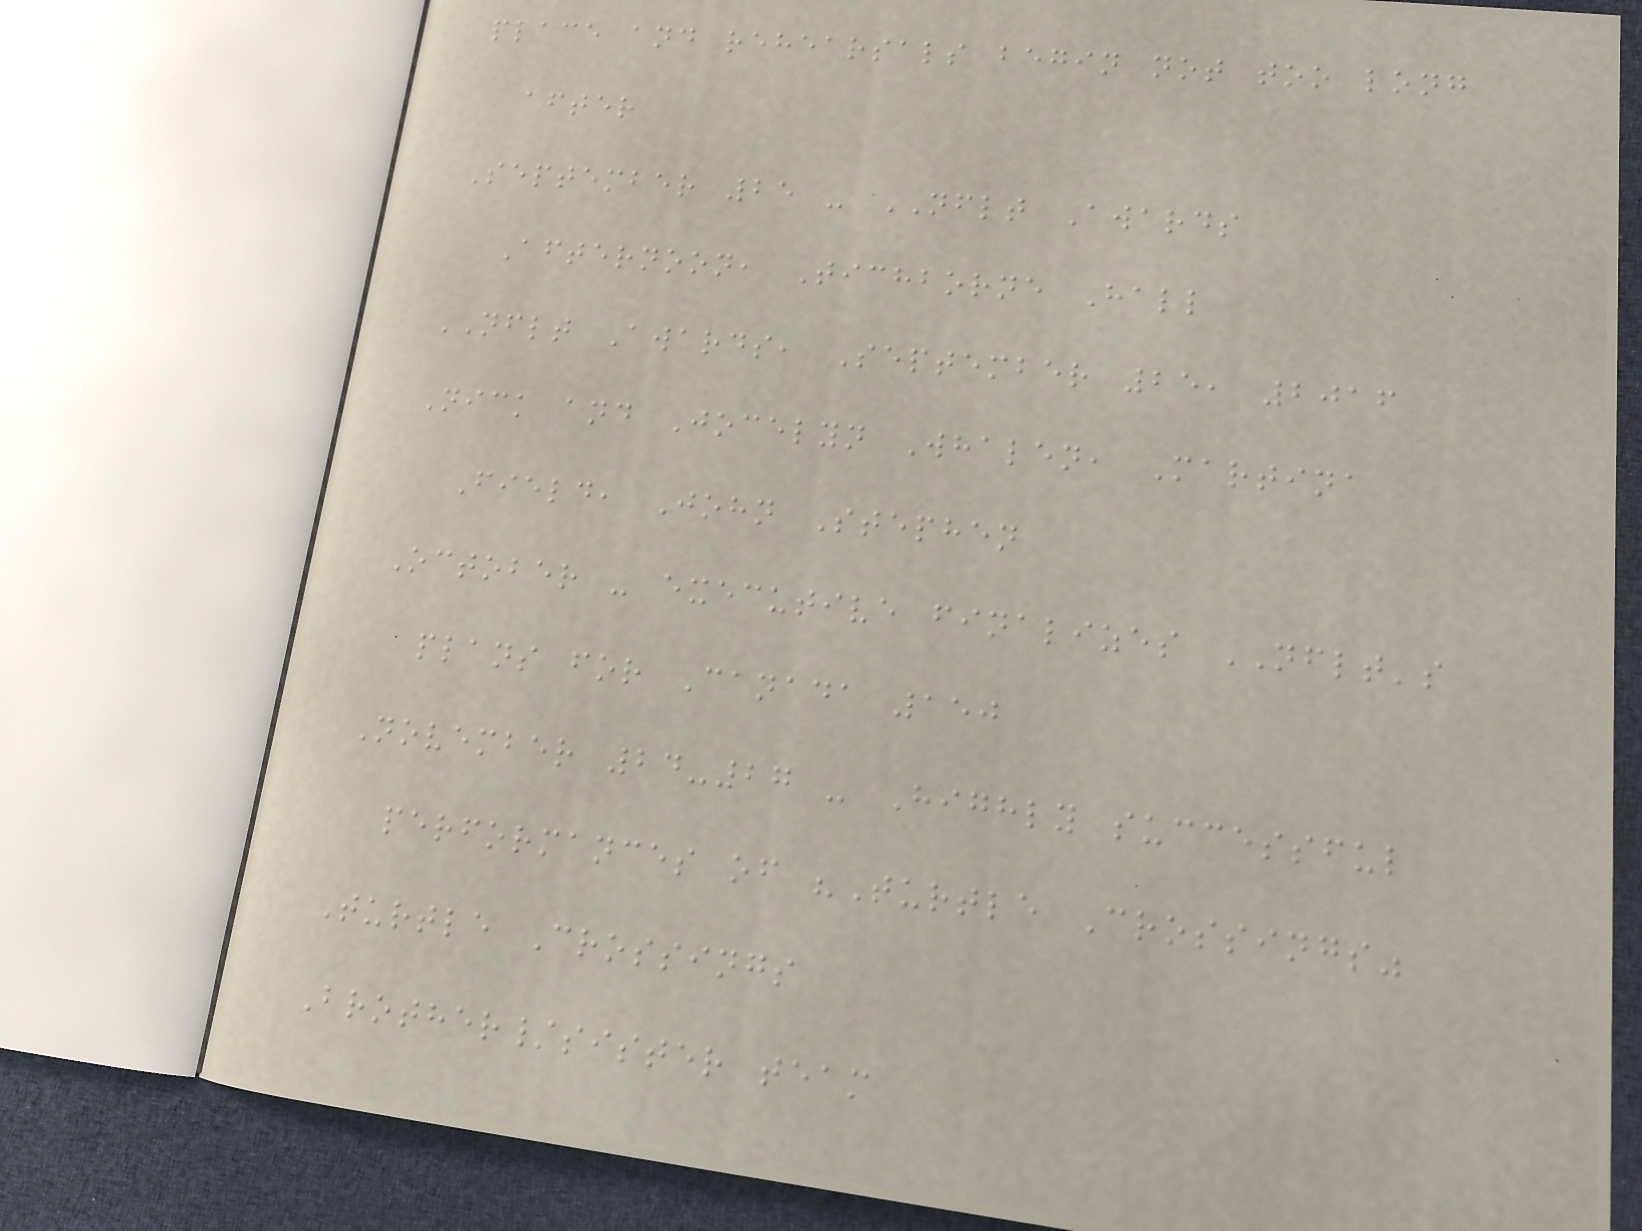place and rehearsals begin not too long
after
September 25 - NFLT Awards
Afternoon, Tichborne Hall
NFLT Awards, September 25, 2016
Nick and Jocelyn Whalen, Martina
Field, John Stephen
October - executive finalizes NFLT's
plans for Canada 150
November 24-27 - Highly successful
performances of "Turtle Crossings"
Turtle Crossings
Brother/sister team
